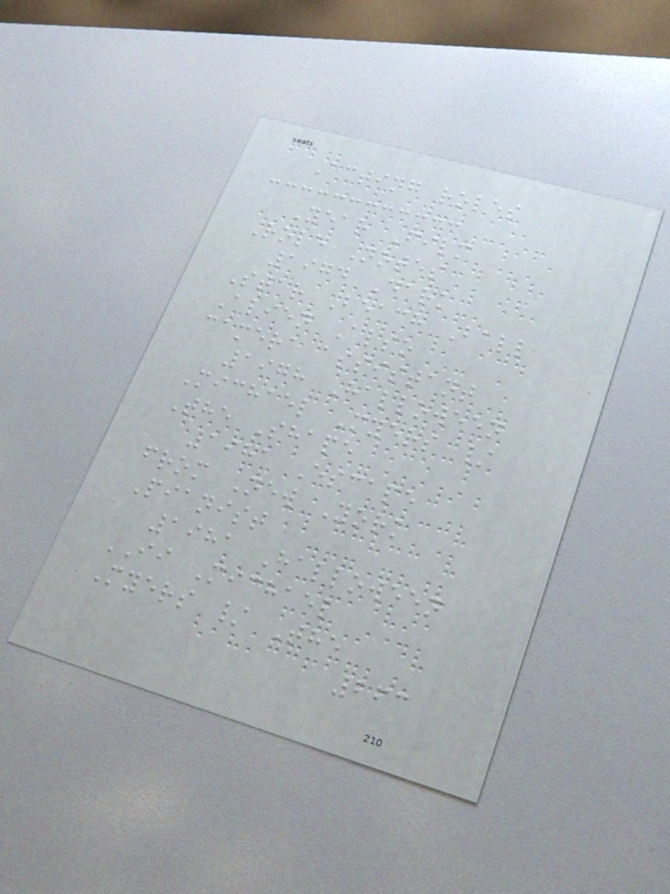Acting roles
Year Film
Role Notes
1974 Dark
Star Beach Ball
Alien Also
camera assistant
1978 Halloween
Michael Myers /
The Shape
1981 Escape
from New York
Pianist
1981 Halloween
II Michael
Myers / The
263
